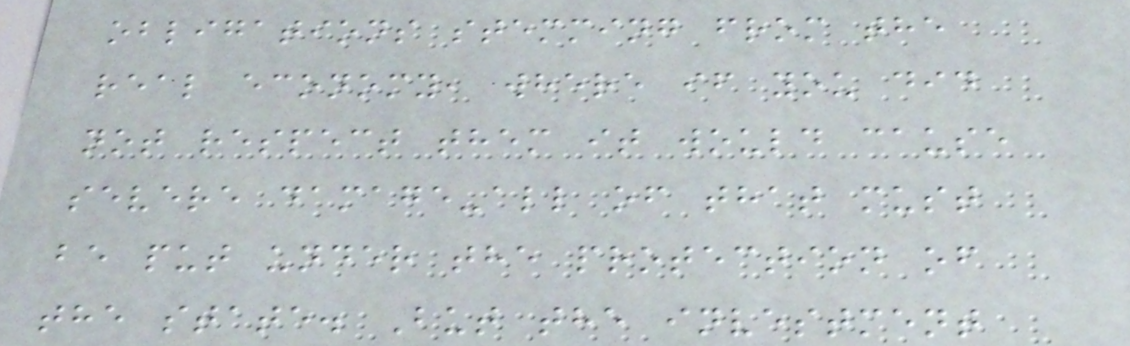obligations stemming from the
real economy, where if you did
not respect them it would cause
severe damage-all of that must
be put under the protection of
the state. But the investment
